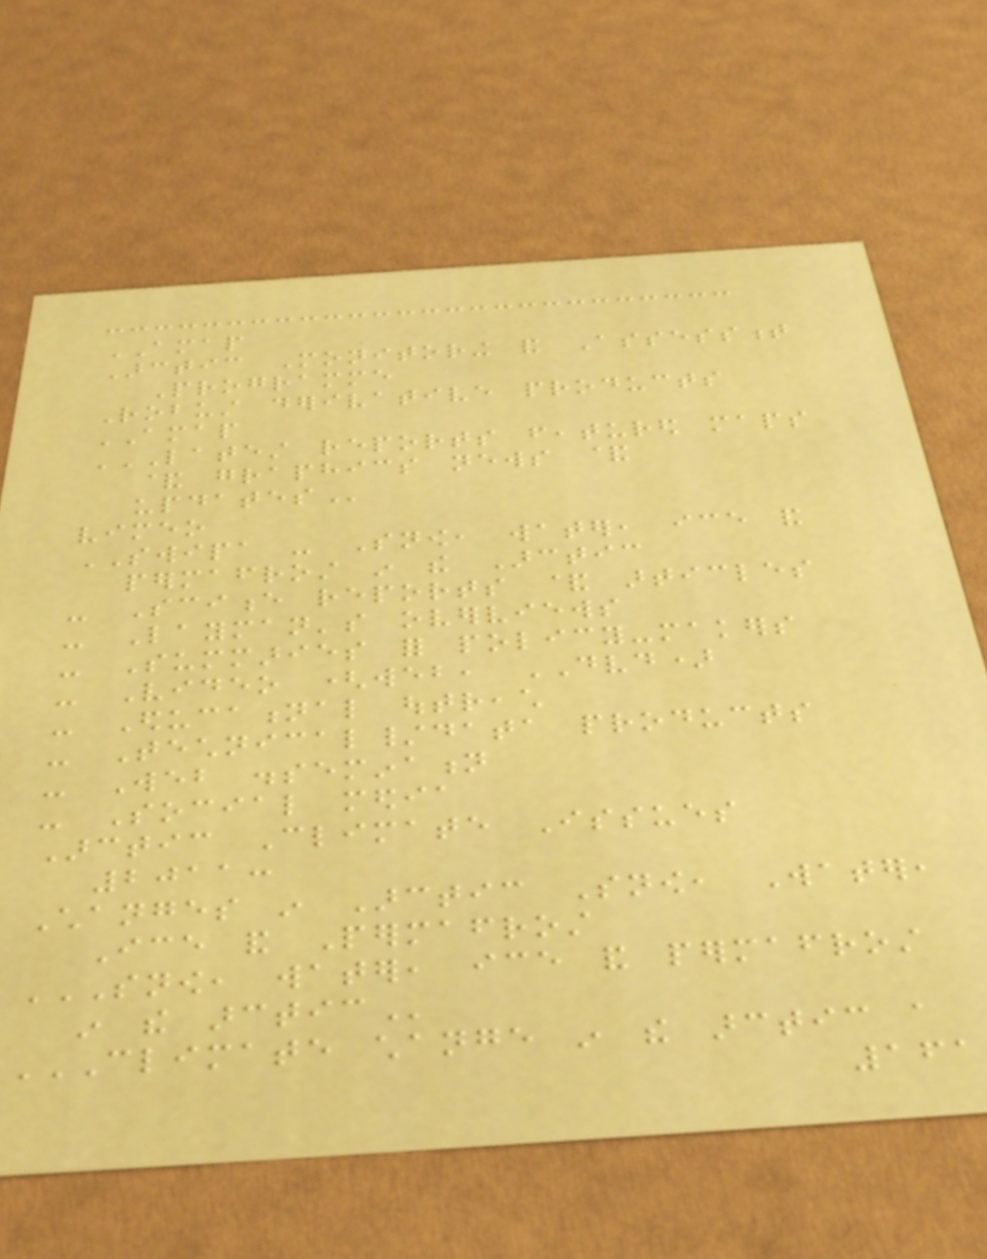AMAP
Arctic Monitoring and Assessment
Programme
Robust derivative products
AMAP
LATEST REPORTS FEATURED MAPS
& GRAPHICS NEWS &
UPDATES
vimeo
SWIPA - Snow, water, ice and
permafrost in the Arctic
- Science reports & articles
- Layman's overviews
- Summaries for policy-makers
- Video (web, DVD)
- Educational outreach
- Technical/data products
- Web dissemination
- Social media
Arctic Climate Issues
2011:
Changes in Arctic Snow, Water,
Ice and Permafrost
SNOW, WATER, ICE AND PERMAFROST
IN THE ARCTIC
CLIMATE CHANGE IN THE ARCTIC A
161
